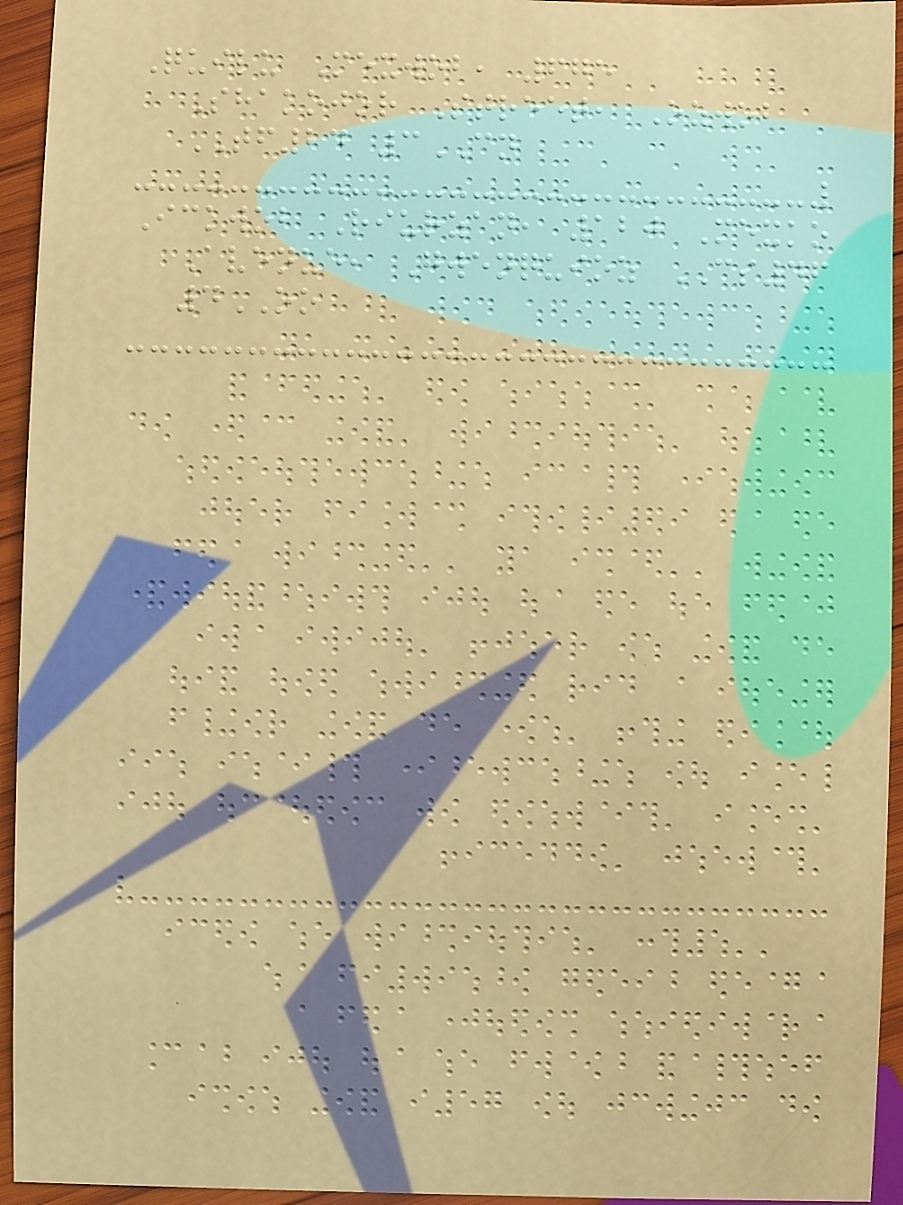Quilu Mexwob, 675
Shakojor Street, Ozwob
TF24 3CN
Ickwob Riurzan, 120 Mexko
Avenue, Gwenquioz CS46
4OO
